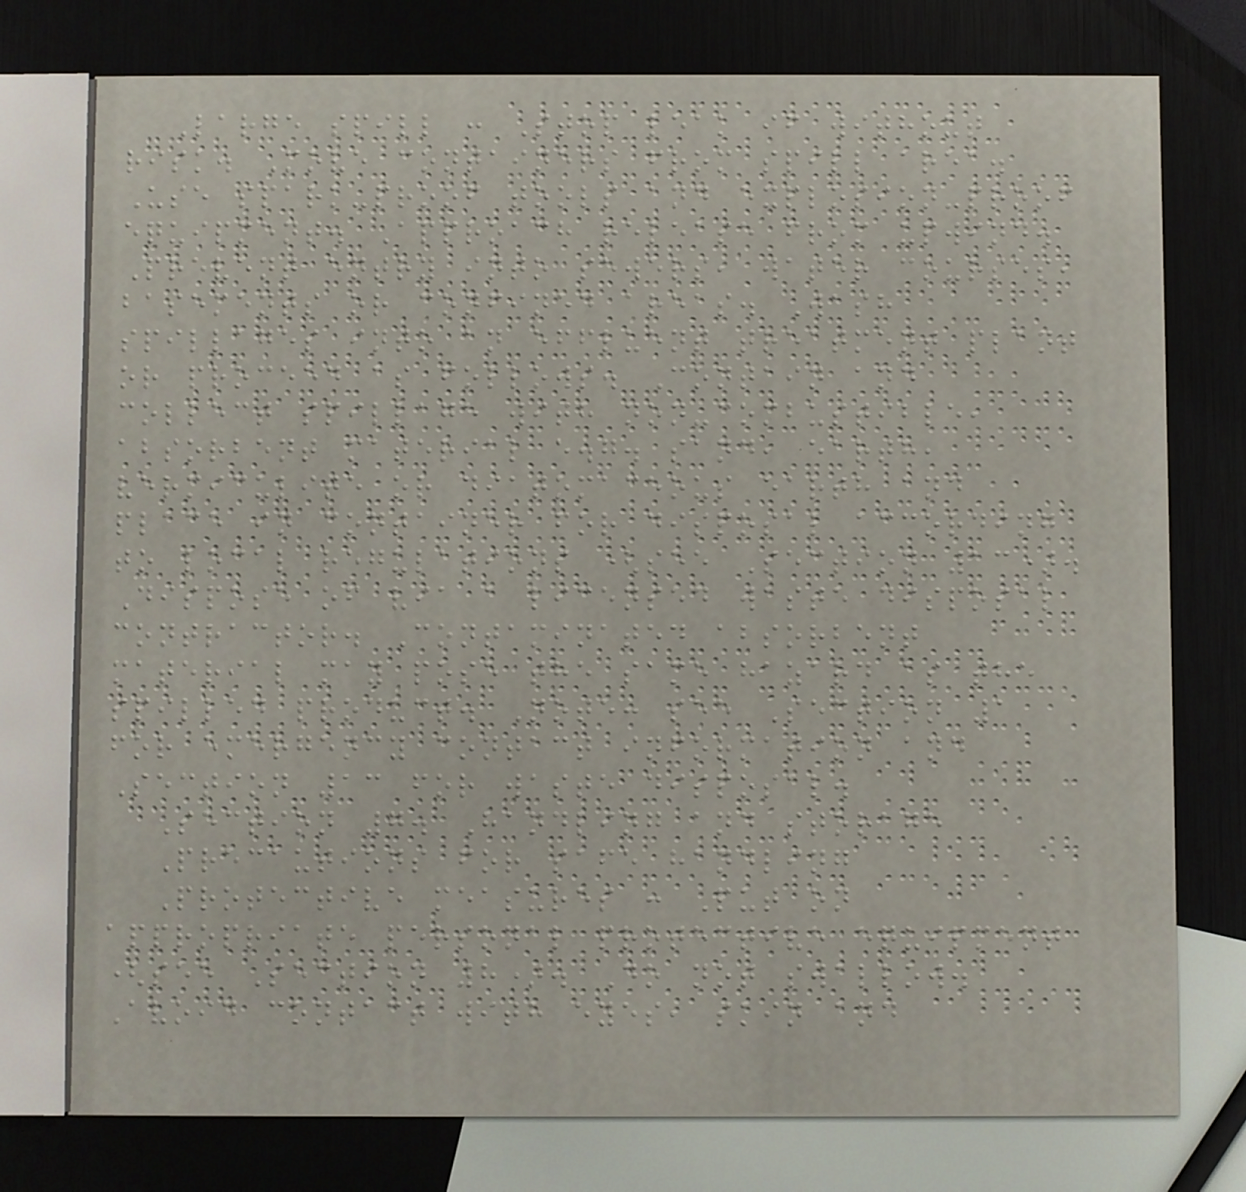Large spill : Stop leak if without
risk. Move containers from spill area.
Use spark-proof tools and explosion-proof
equipment. Approach release from upwind.
Prevent entry into sewers, water courses,
basements or confined areas. Wash
spillages into an effluent treatment plant
or proceed as follows. Contain and
collect spillage with non-combustible,
absorbent material e.g. sand, earth,
vermiculite or diatomaceous earth and
place in container for disposal according
to local regulations (see Section 13).
Dispose of via a licensed waste disposal
contractor. Contaminated absorbent
material may pose the same hazard as the
spilled product. Note: see Section 1
for emergency contact information and
Section 13 for waste disposal.
Section 7. Handling and storage
Precautions for safe handling
Protective measures : Put on
appropriate personal protective equipment
(see Section 8). Do not swallow.
Avoid contact with eyes, skin and
